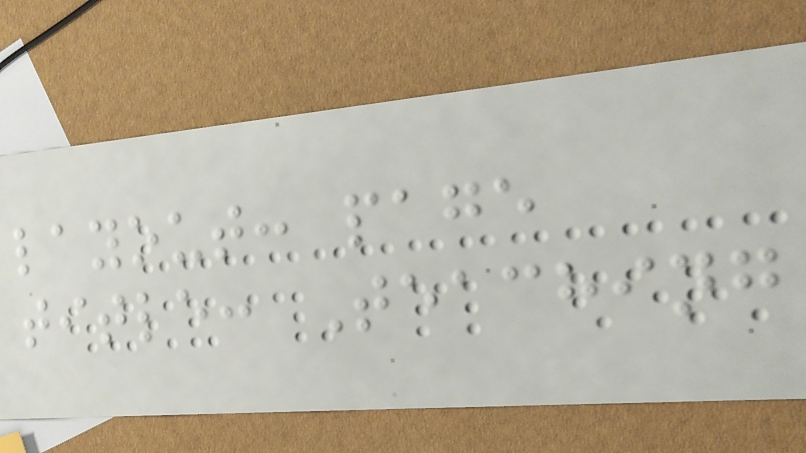layout: page
title: Teaching
